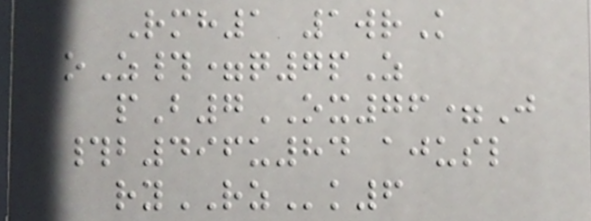Rmh1 1wrK
oZ#=q7pZ
pB7OX76=J
#b496u84 ajusl
ryRZk6
